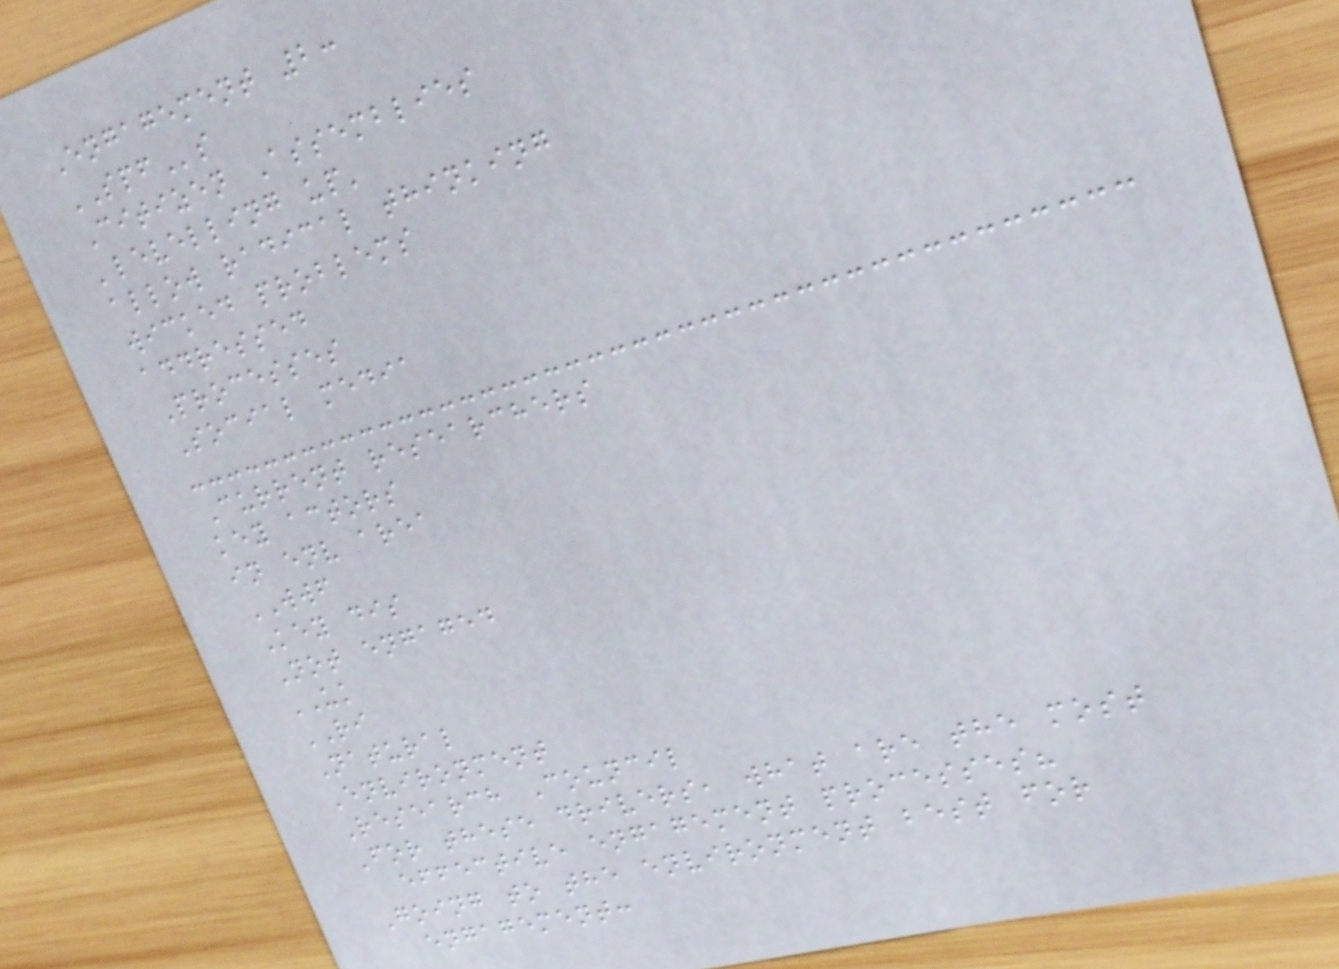Engagement 2:
SPFs
Citizen Assemblies
'levelling up'
allow radical thinking
wicked problems
addressed
Processes
Social media
Current researchers
key actors
in env area
WWF
Key dis
Not engaged
UK
RI
Natural
Environment
Research Council
For these drivers, what are the most
effective engagement processes?
Going to the environment best for
engagement:
